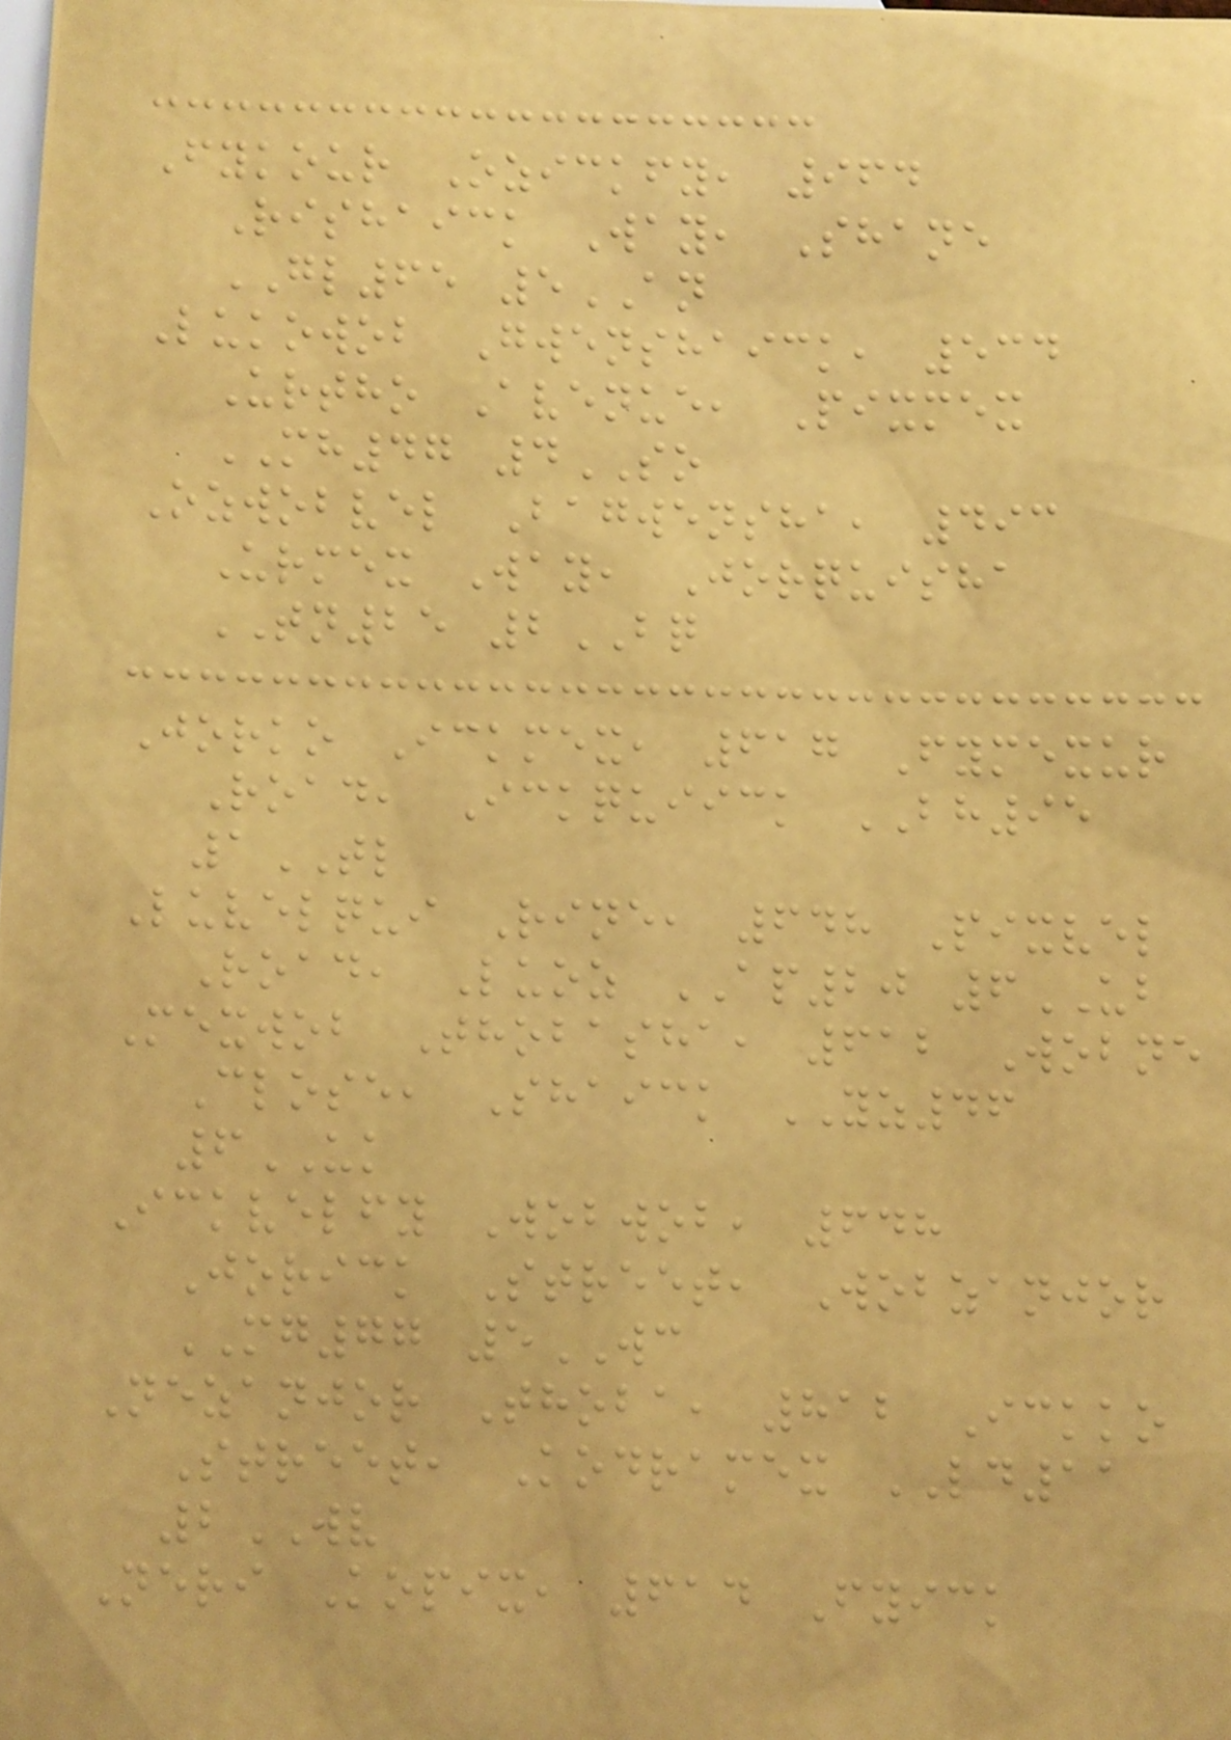Fykour Ozickfy, 964
Rishaick Way, Shane
GL65 5AN
Lukowob Gwenshaick, 534
Urtho Avenue, Pixmex
MH47 4SO
Ozwobvel Bagwensha, 493
Urmex Way, Jorquisha
TN25 2BQ
Jorko Ickmex, 617 Fymexur
Road, Ickquiick BH95
1TL
Luvelqui Rine, 648 Pixvel
Road, Luoz AP20 6UB
Mexwob Thobasha, 612 Wobne
Close, Shaick YZ46
6UK
Ickvelfy Wobwob, 648
Jorick Street, Wobzanjor
MG77 5WC
Nezanjor Thoba, 812 Ickko
Street, Kodramex LD11
2WV
Neri Kopix, 614 Fyick
